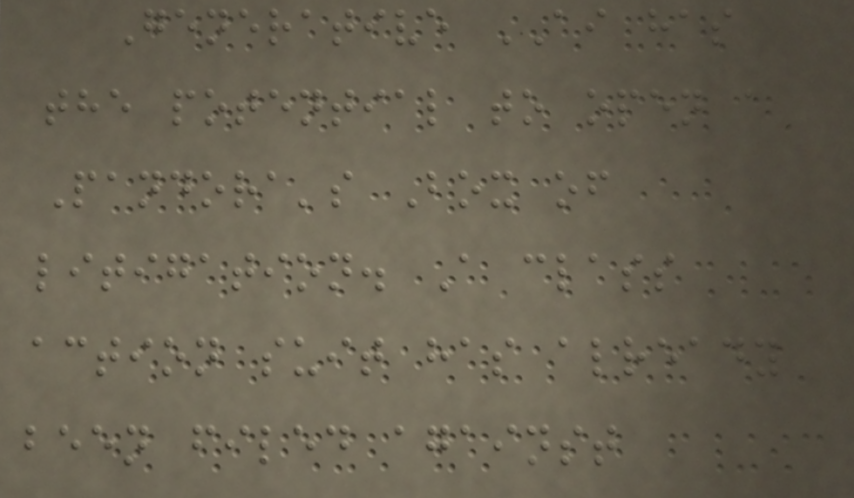Generative AI has
the potential to open a
Pandora's Box of
litigation. A class
action suit has already
been filed against
